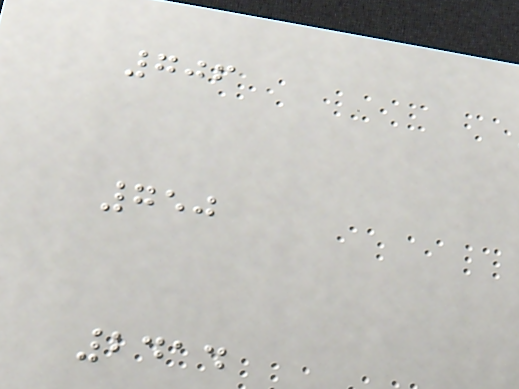706
750
2414
